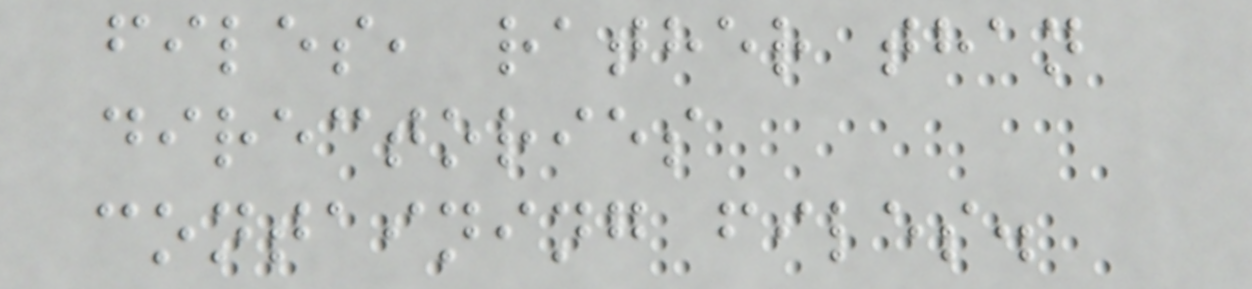files, rather than
directories
containing files.
